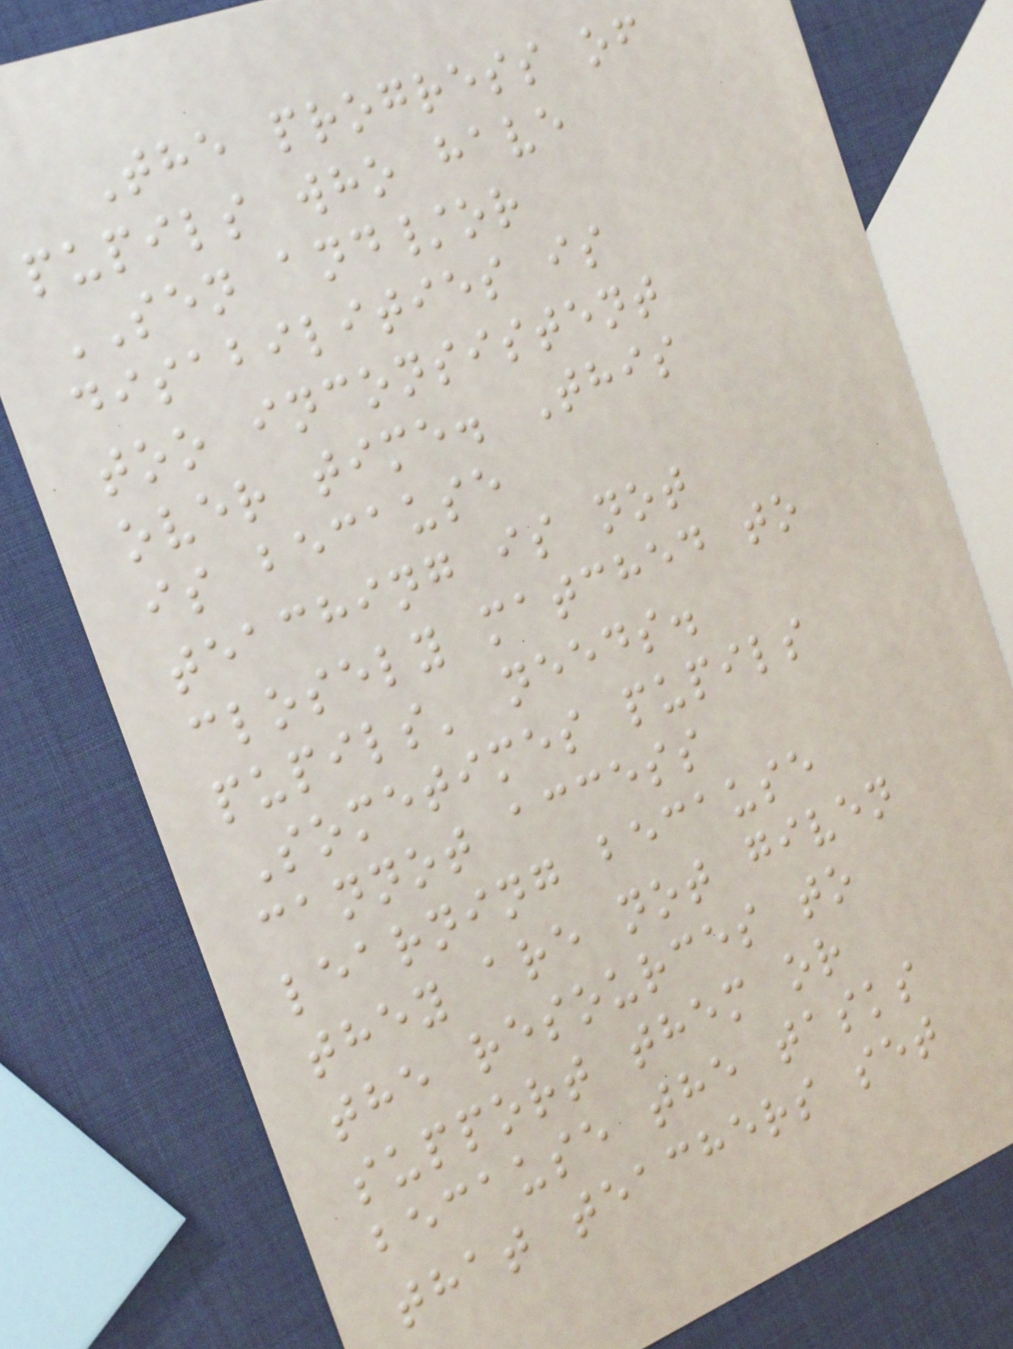The progress of
pupils who have
SEN and/or
disabilities is
too inconsistent
over time. This
is because
teaching is not
closely matched to
pupils' needs.
Sometimes pupils
cannot access
learning because
they are not given
the resources to
support them or
because the tasks
that teachers set
